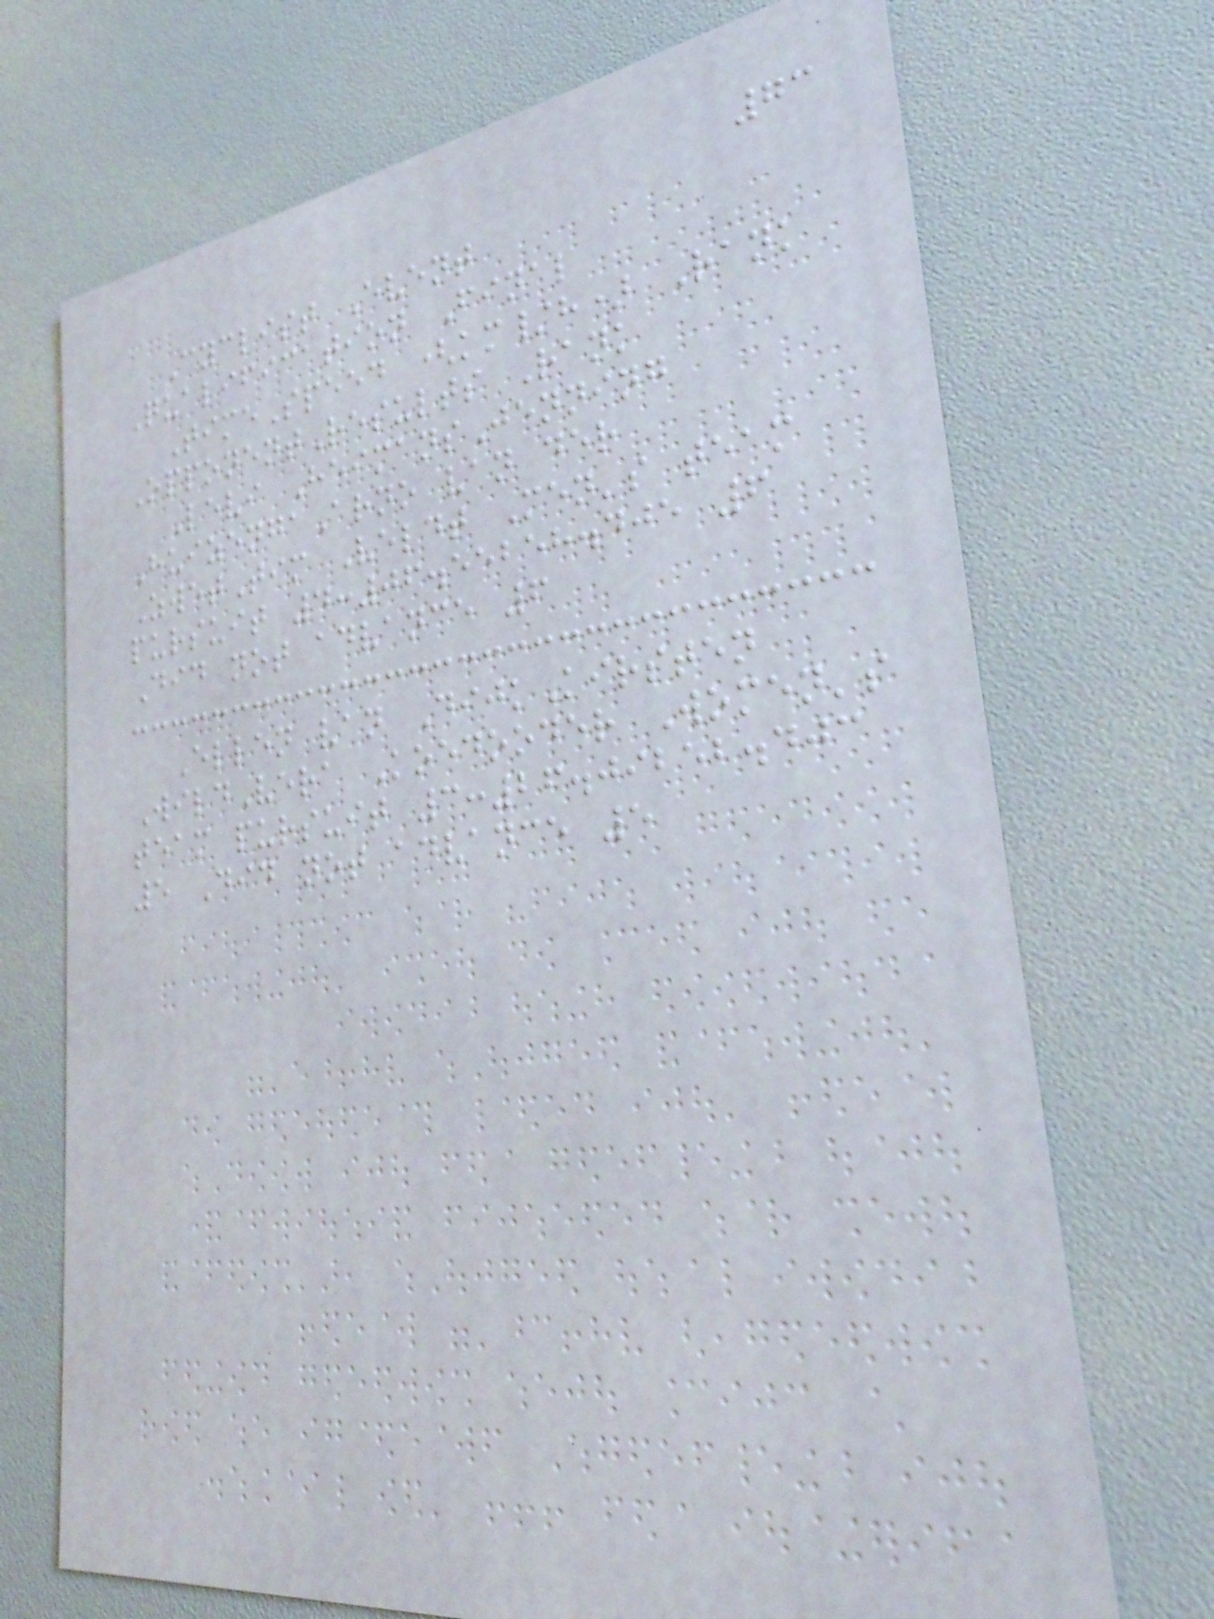73
Cyclist Event
Qualification Final
TimeSpeed (km/h) Rank
OpponentResults Rank
Levi HeimansJenning
HuizengaArno van der
ZwetTim Veldt Men's team
pursuit 4:06.55258.405 6
Did not advance 6
Ellen van DijkKirsten
WildVera Koedooder Women's
team pursuit 3:26.09252.403
5 Did not advance 5
